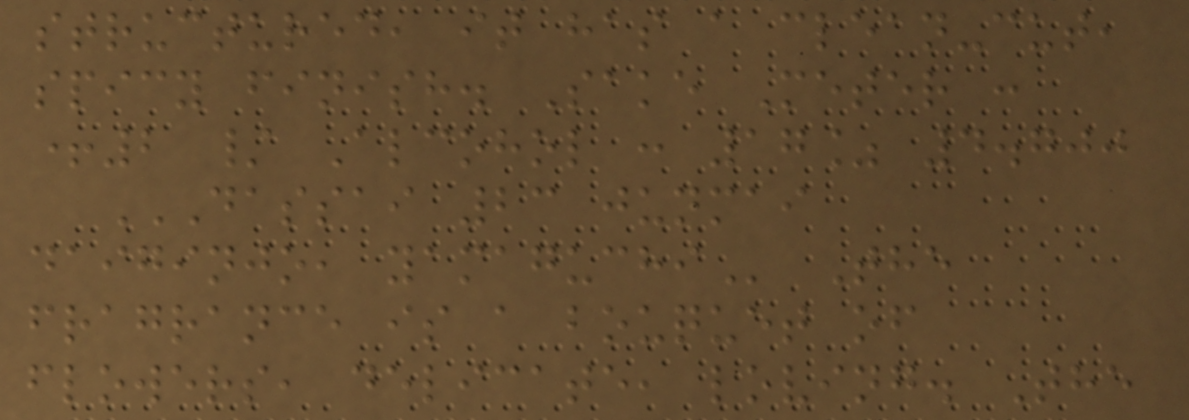structured, it has a clean-cut,
spicy finish. Sake Meter :
+2 / Alcohol : 17% 4.700
DASSAI 23 JUNMAI
DAIGINJO, YAMAGUCHI The
fragrance is a bouquet of
flowers, delicate, loving. The
